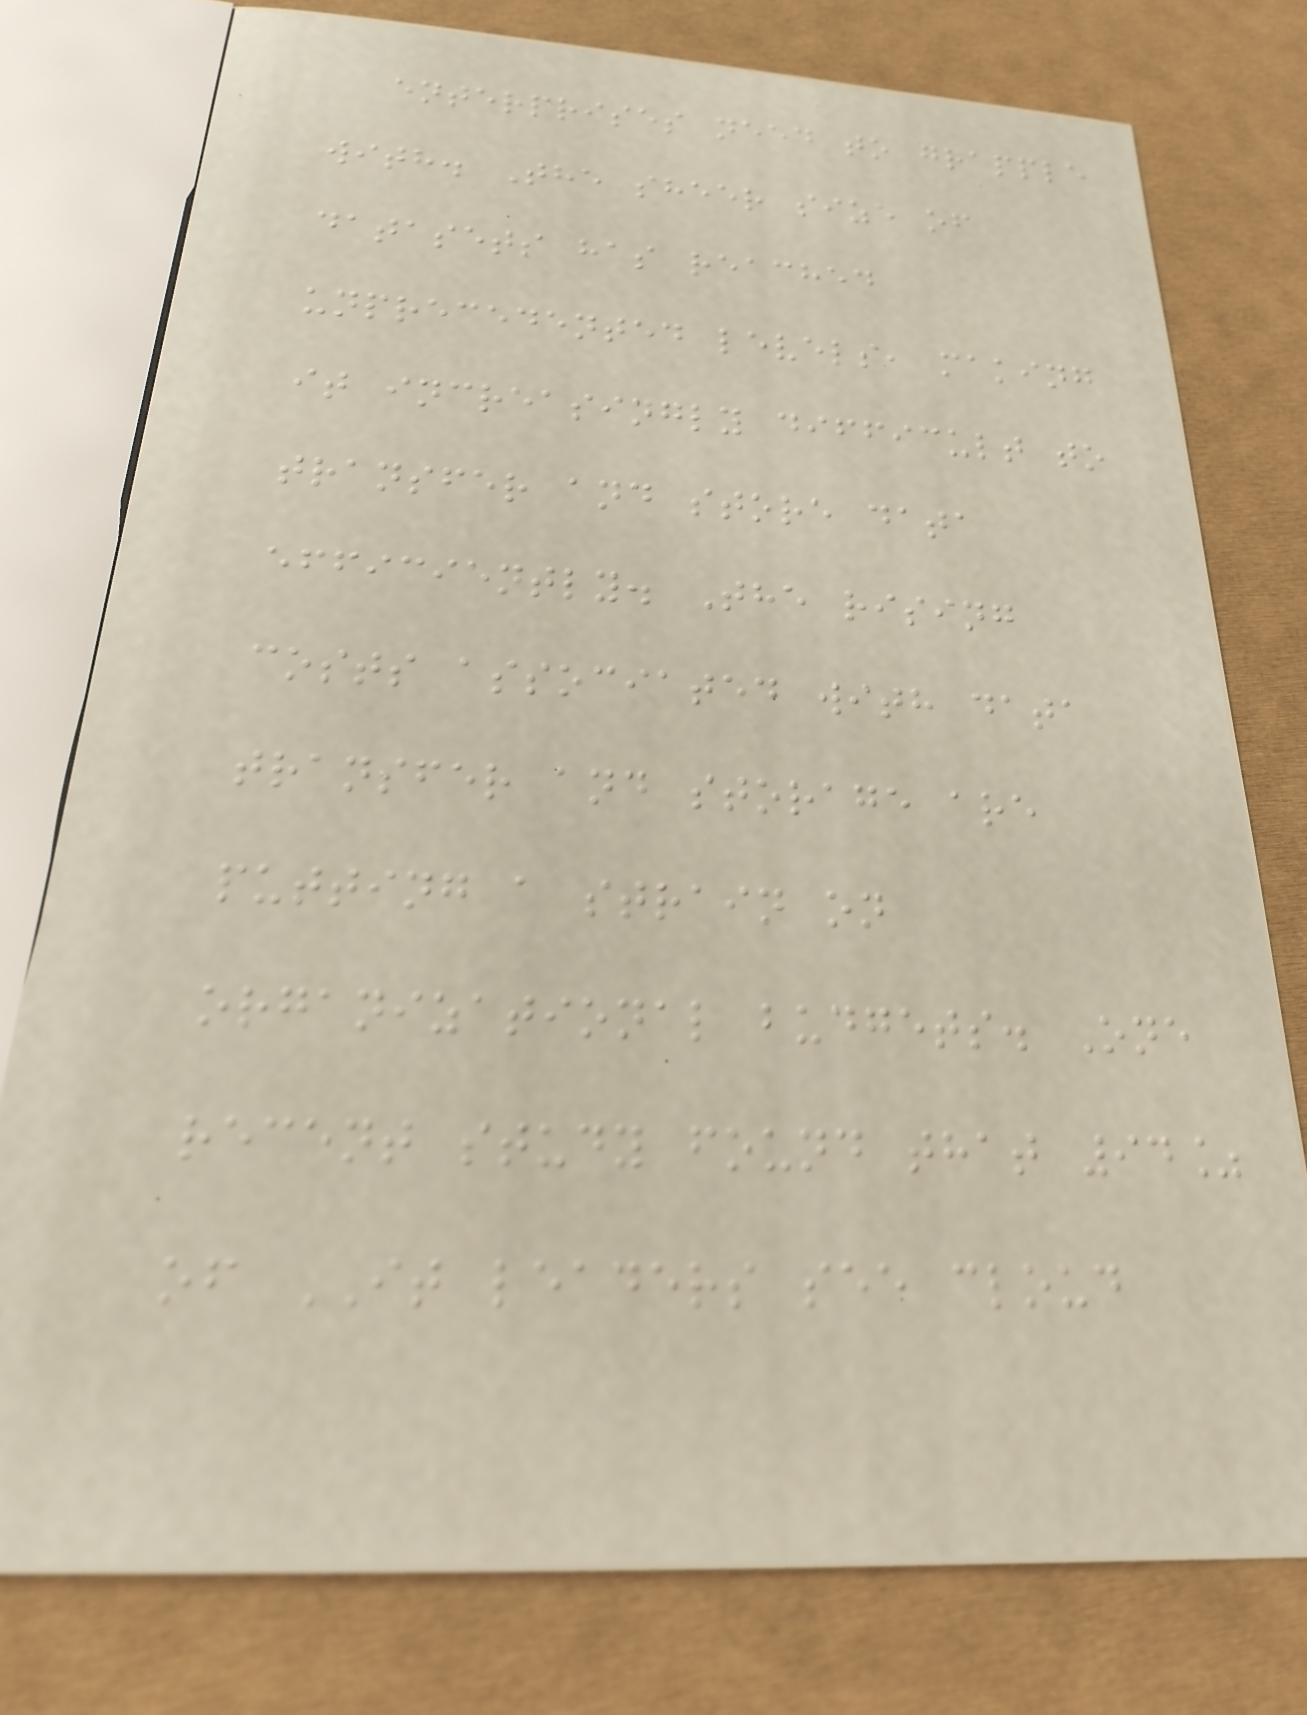enterprises need to grapple
with. The sheer size of
datasets has reached
unprecedented levels, making
it increasingly difficult to
transfer and store data
efficiently. The rising
costs associated with data
transfer and storage are
putting a strain on
organizational budgets. One
recent study found that 94%
of IT leaders see cloud
